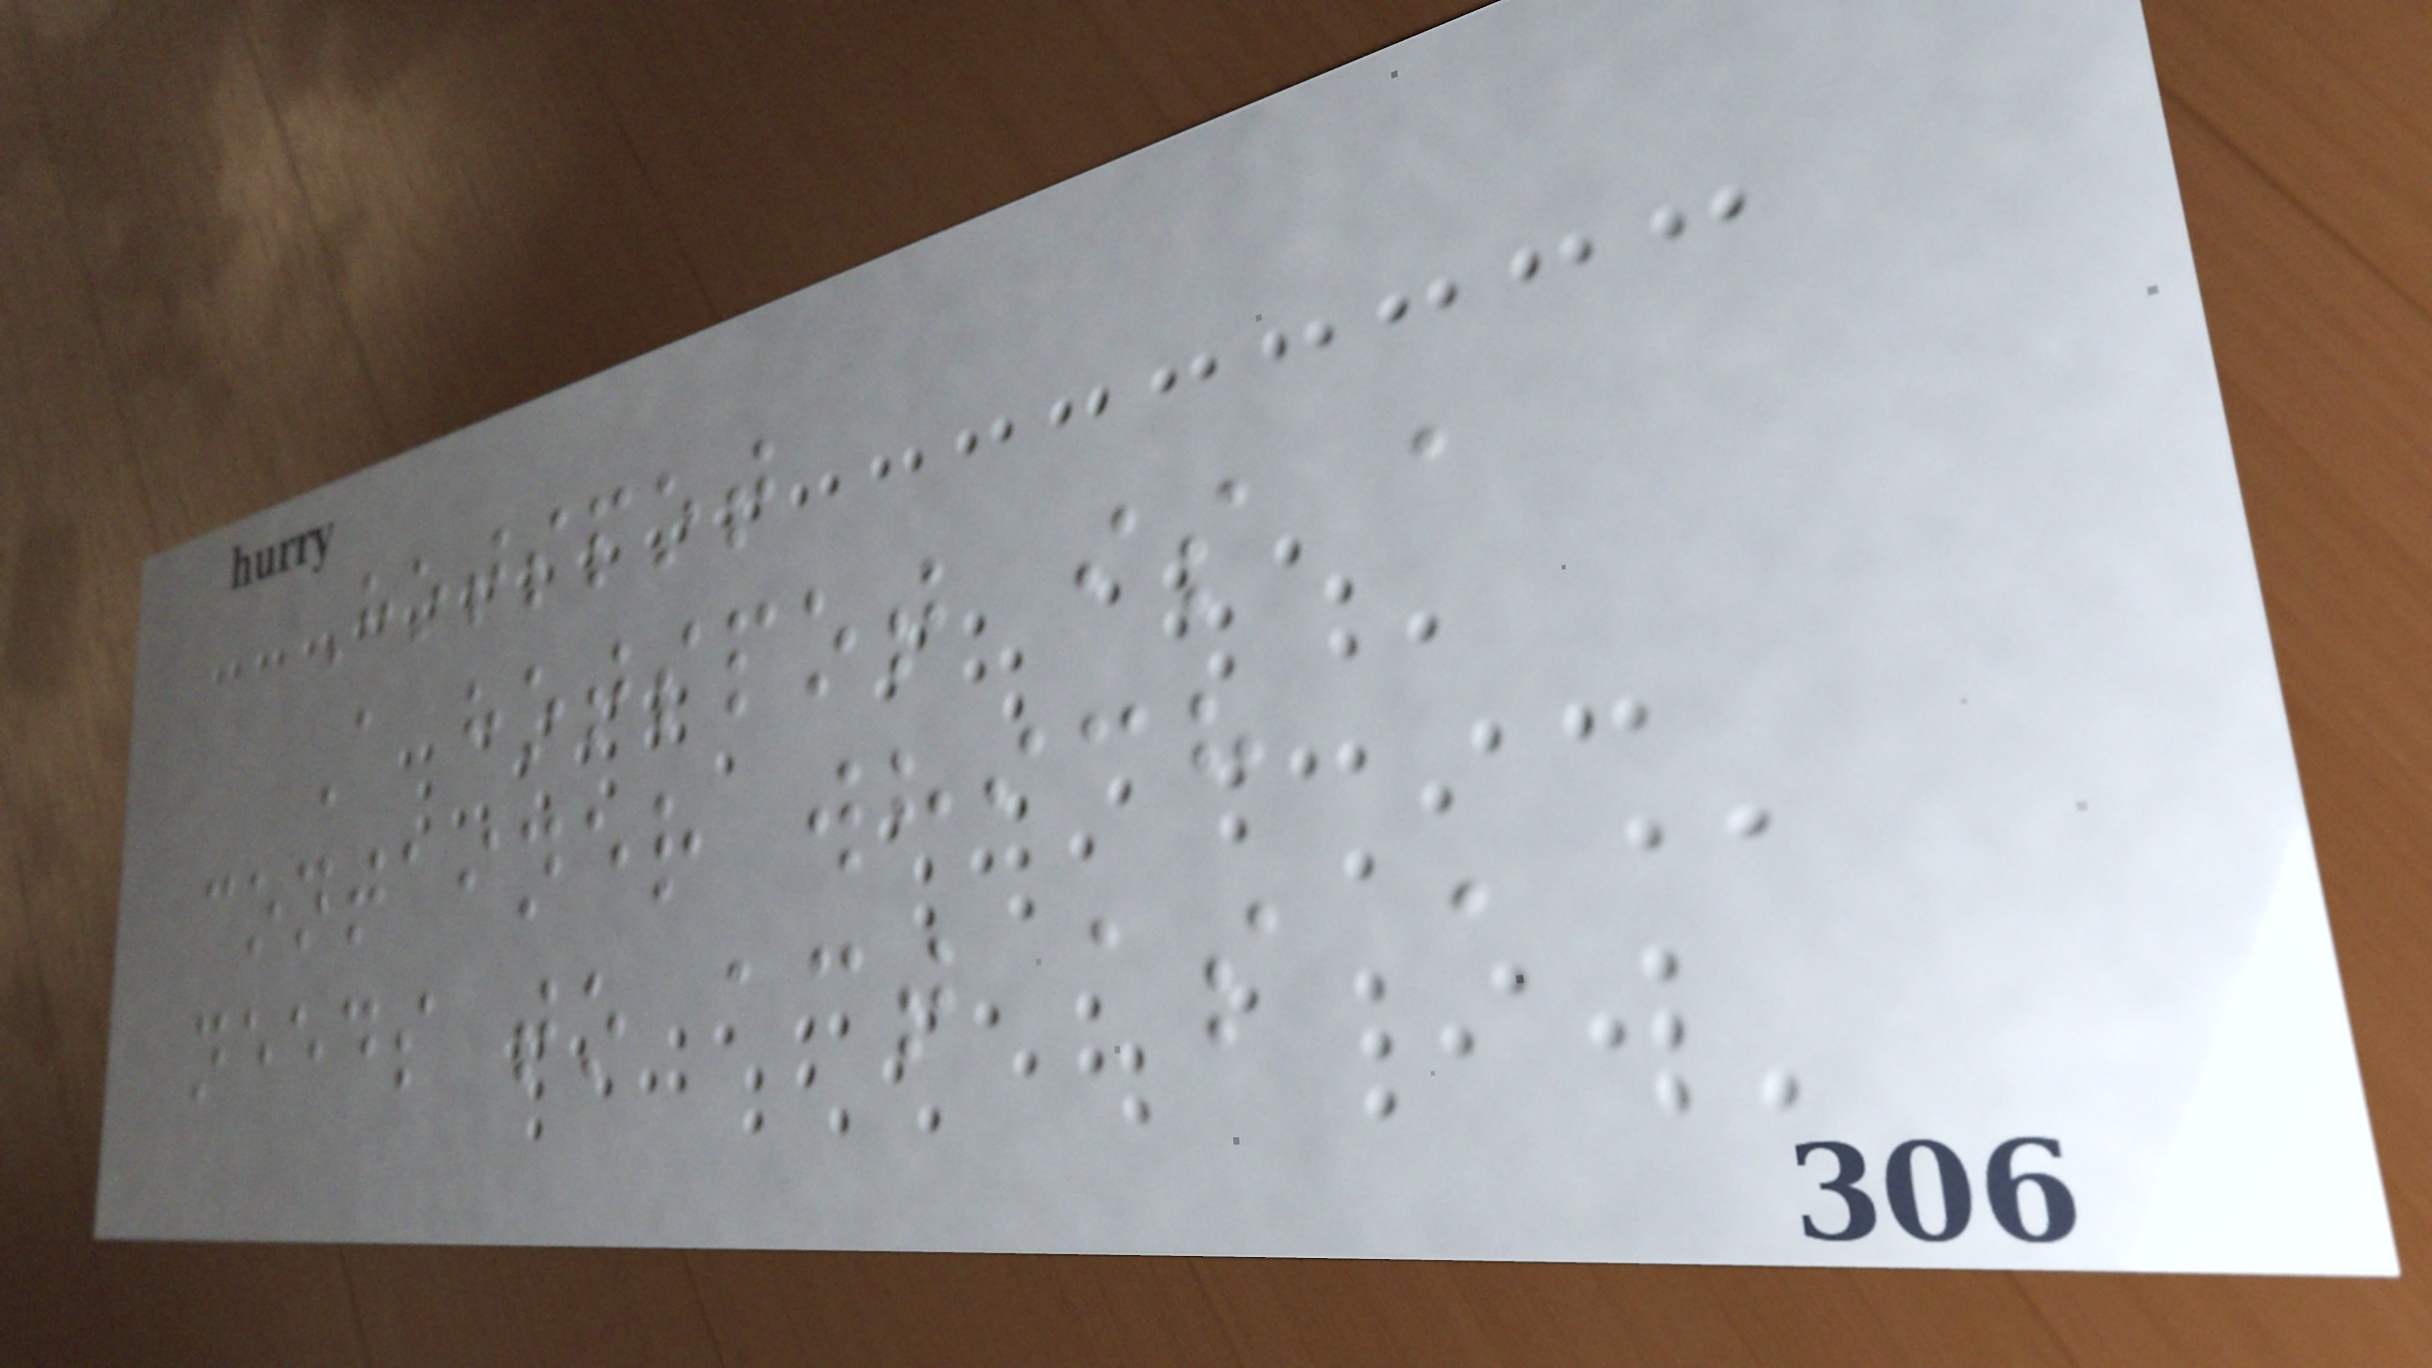Hotspot
A hotspot is a
container which
needs to act as a
